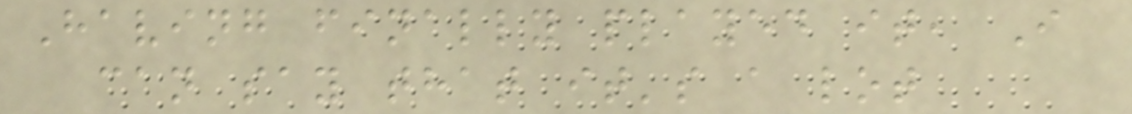Having finally played it, I
can say that it's a lot
